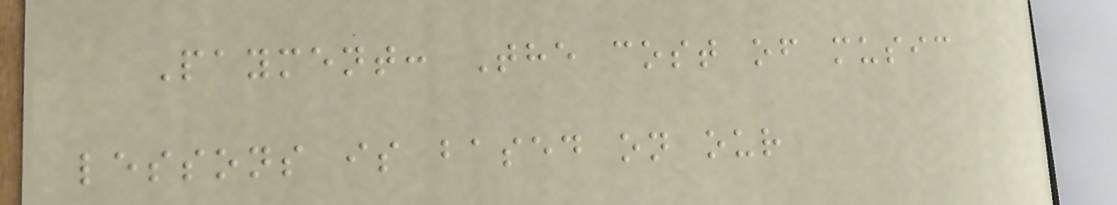Payment: The cost of music
lessons is based on our
